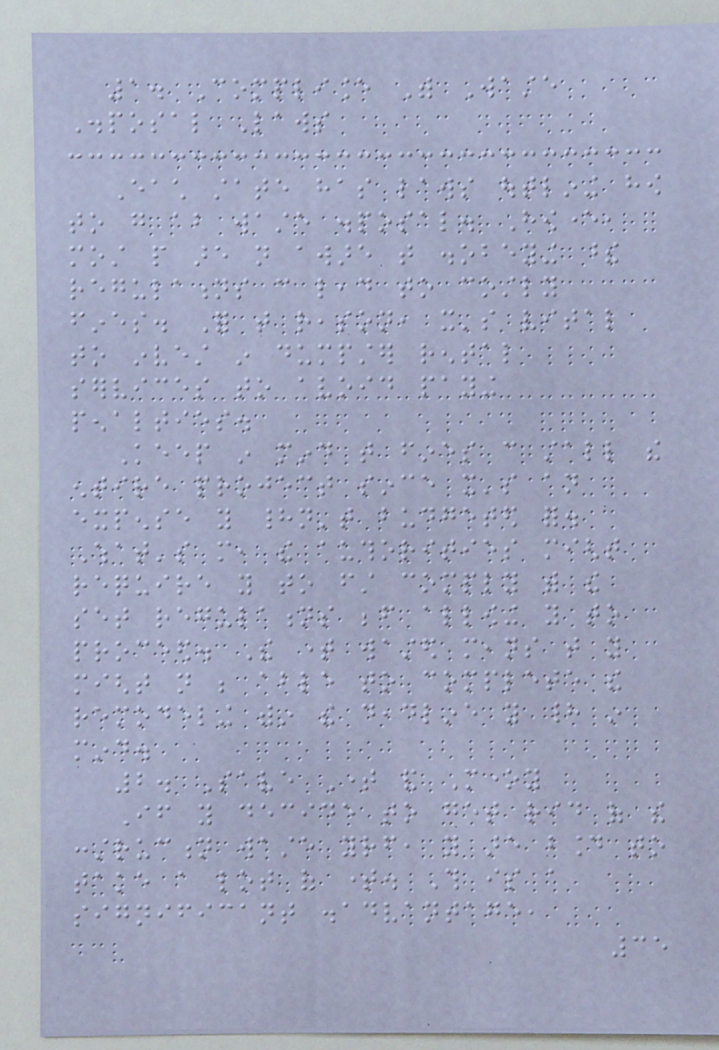1. Compliance With Waste
Disposal Laws
Each state has laws outlining how
to go about waste disposal. However,
most people are not aware that disobeying these
regulations can lead to costly
fines. For that reason, it's vital
to invest in dumpster rental
services to avoid paying
penalties.
Keep in mind that fines can stall the
entire project since it's an
expense you hadn't budgeted for.
What's more, the authorities might
require you to first comply with the
set regulations before allowing you to
proceed. The time wasted means that you
might not be able to complete the
remodeling within the deadline you had in
mind.
2. Save Time and Money
If you decide to get rid of the
construction waste yourself, you are bound to
take a lot of time. This is a
significant disadvantage,
35
